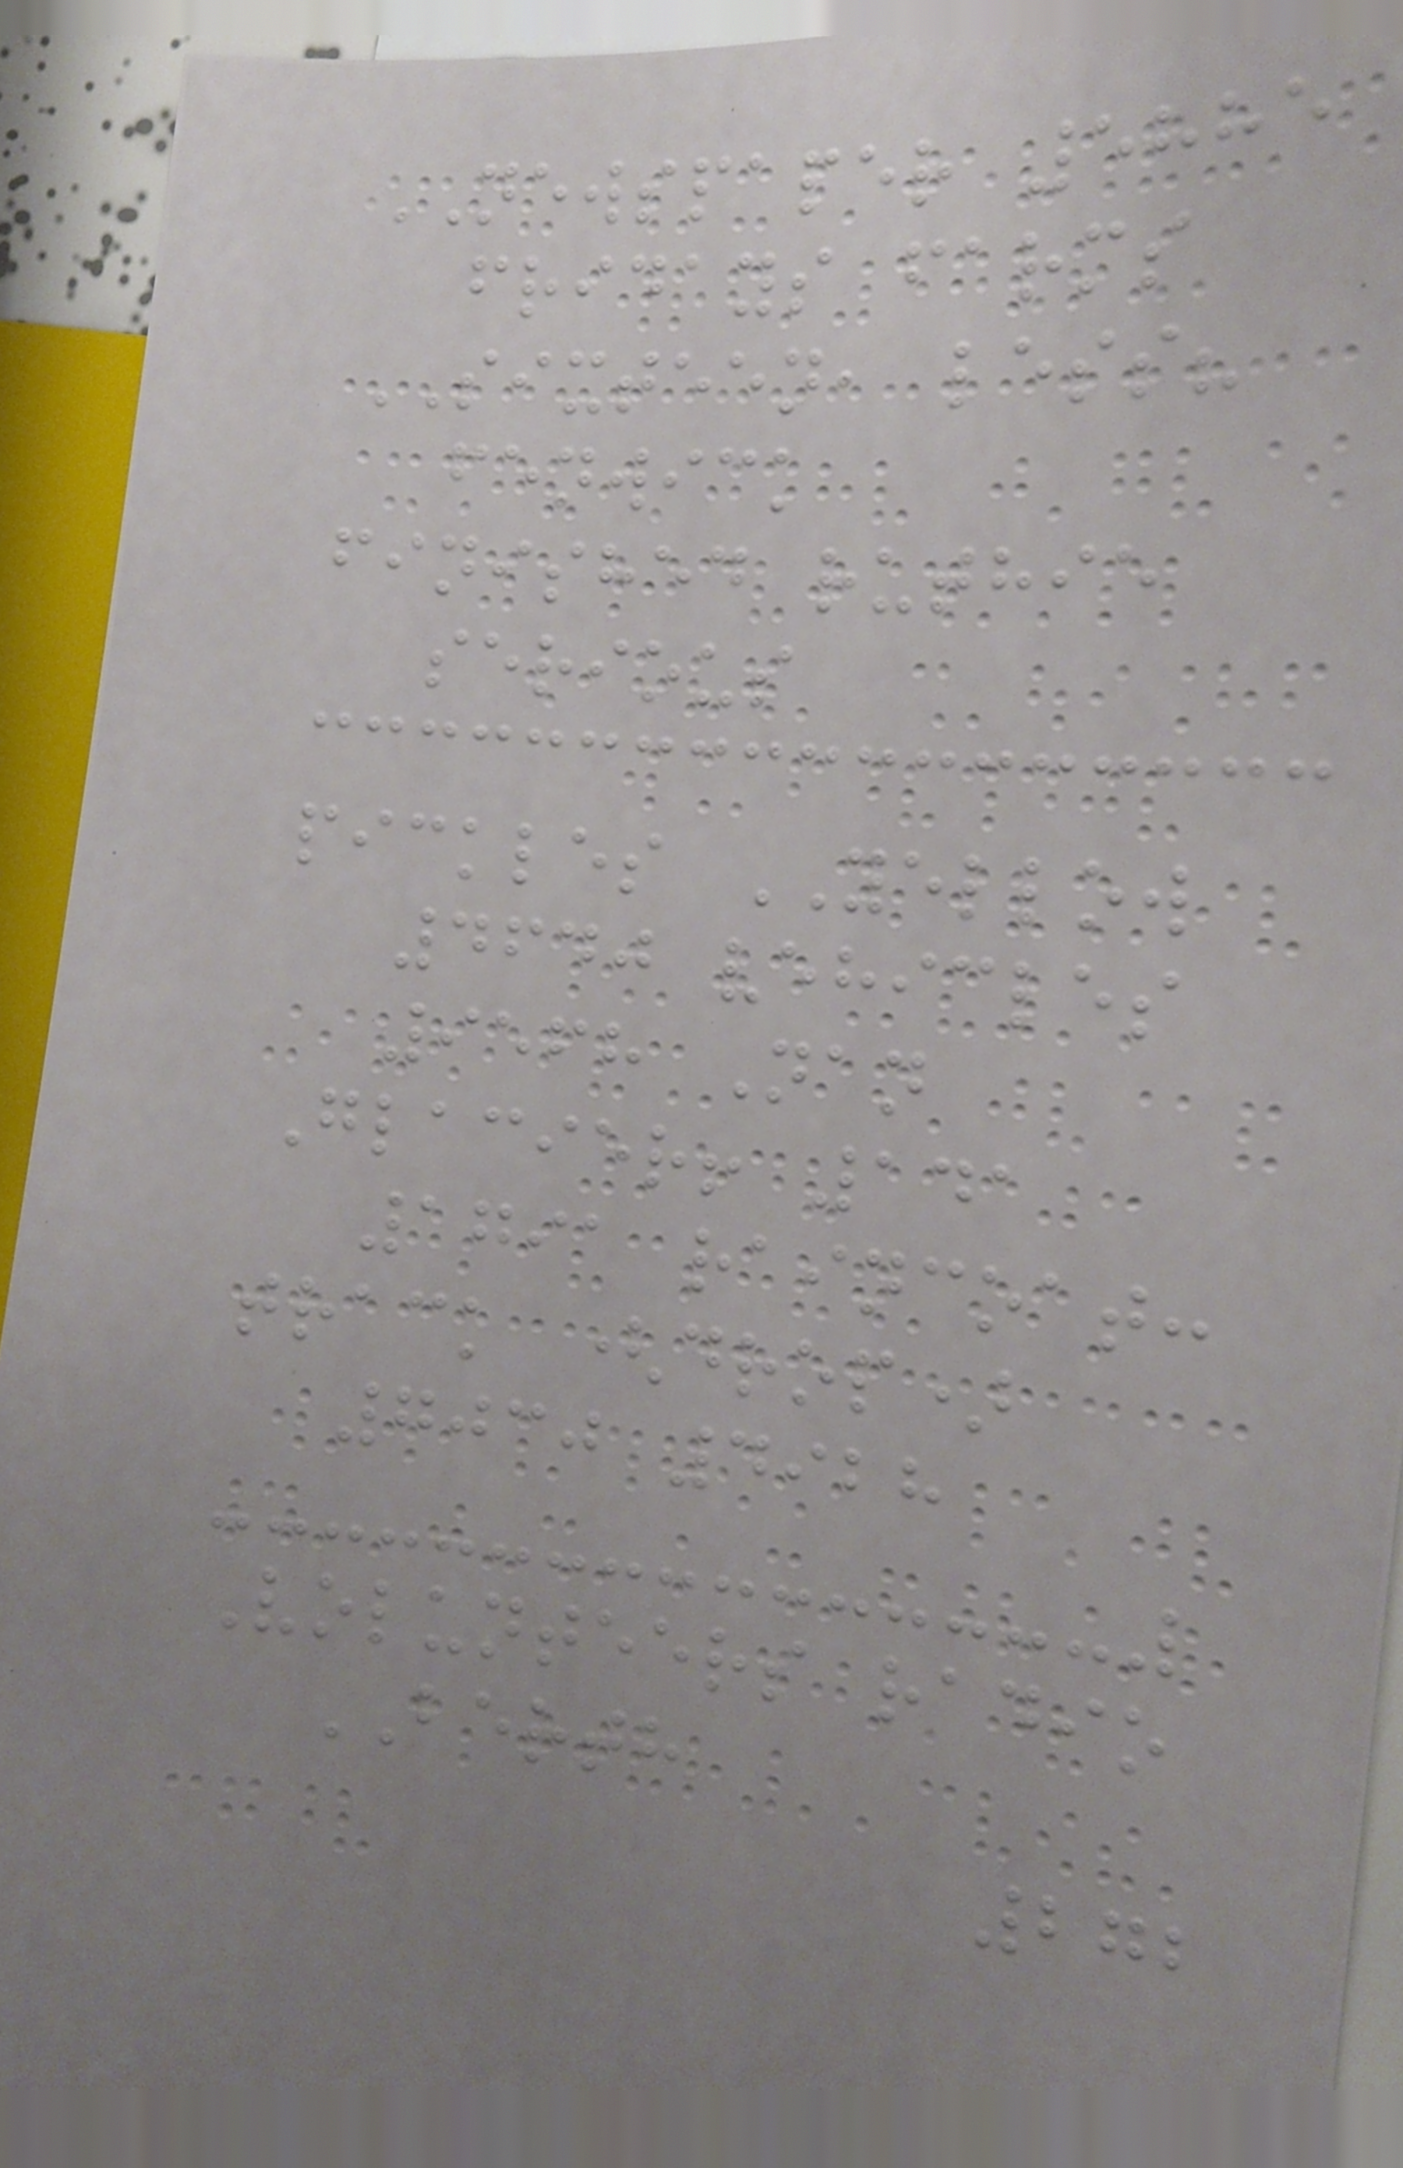NEWSPAPER 5885
fridays farms
SIXTEEN, less?
fenwick
finished ruthie
serious
pickles YELLOW
4640 vehicles
9568 Nan
Glacier! 141
1791 raincoat:
track (drop)
7030 4928
Volunteers radio
BERTH
272
